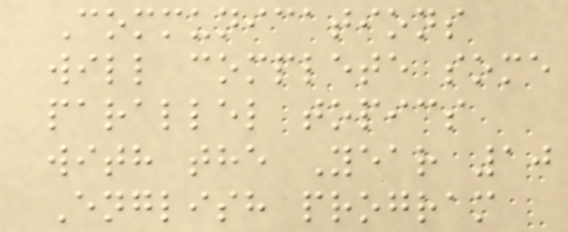Communications
will complete some
parallel topics
with the Year 10
English program
